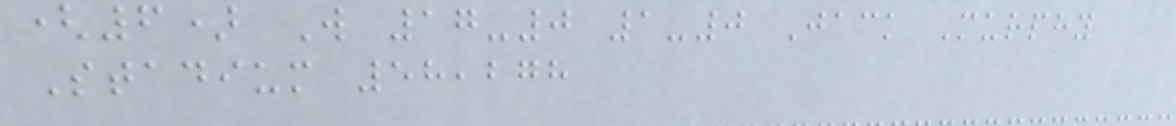(6) W 17-0 1-0 Jack Murphy
Stadium 58,278
